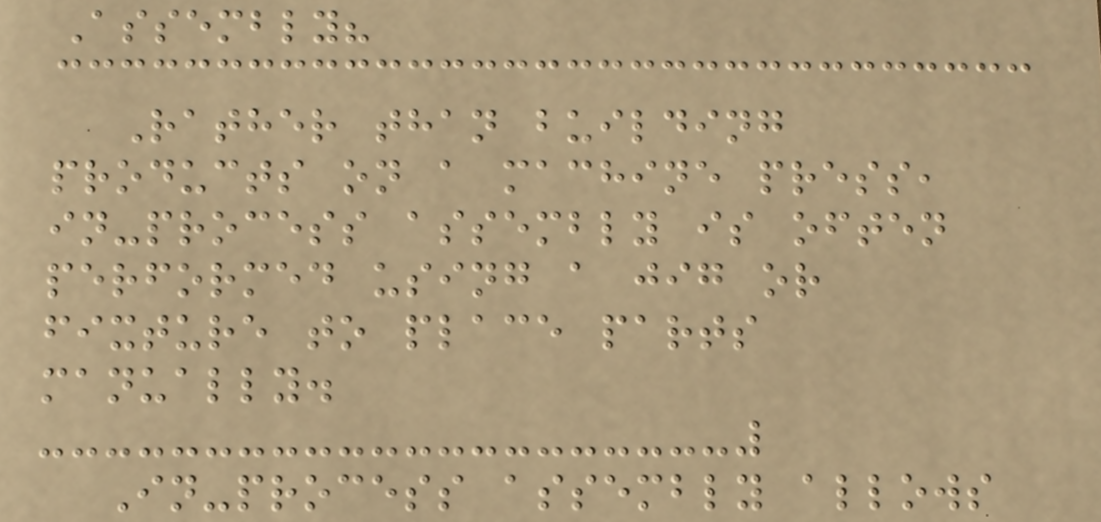Assembly?
Rather than building
products on a machine press,
in-process assembly is often
performed using a jig or
fixture to place parts
manually.
In-process assembly allows
